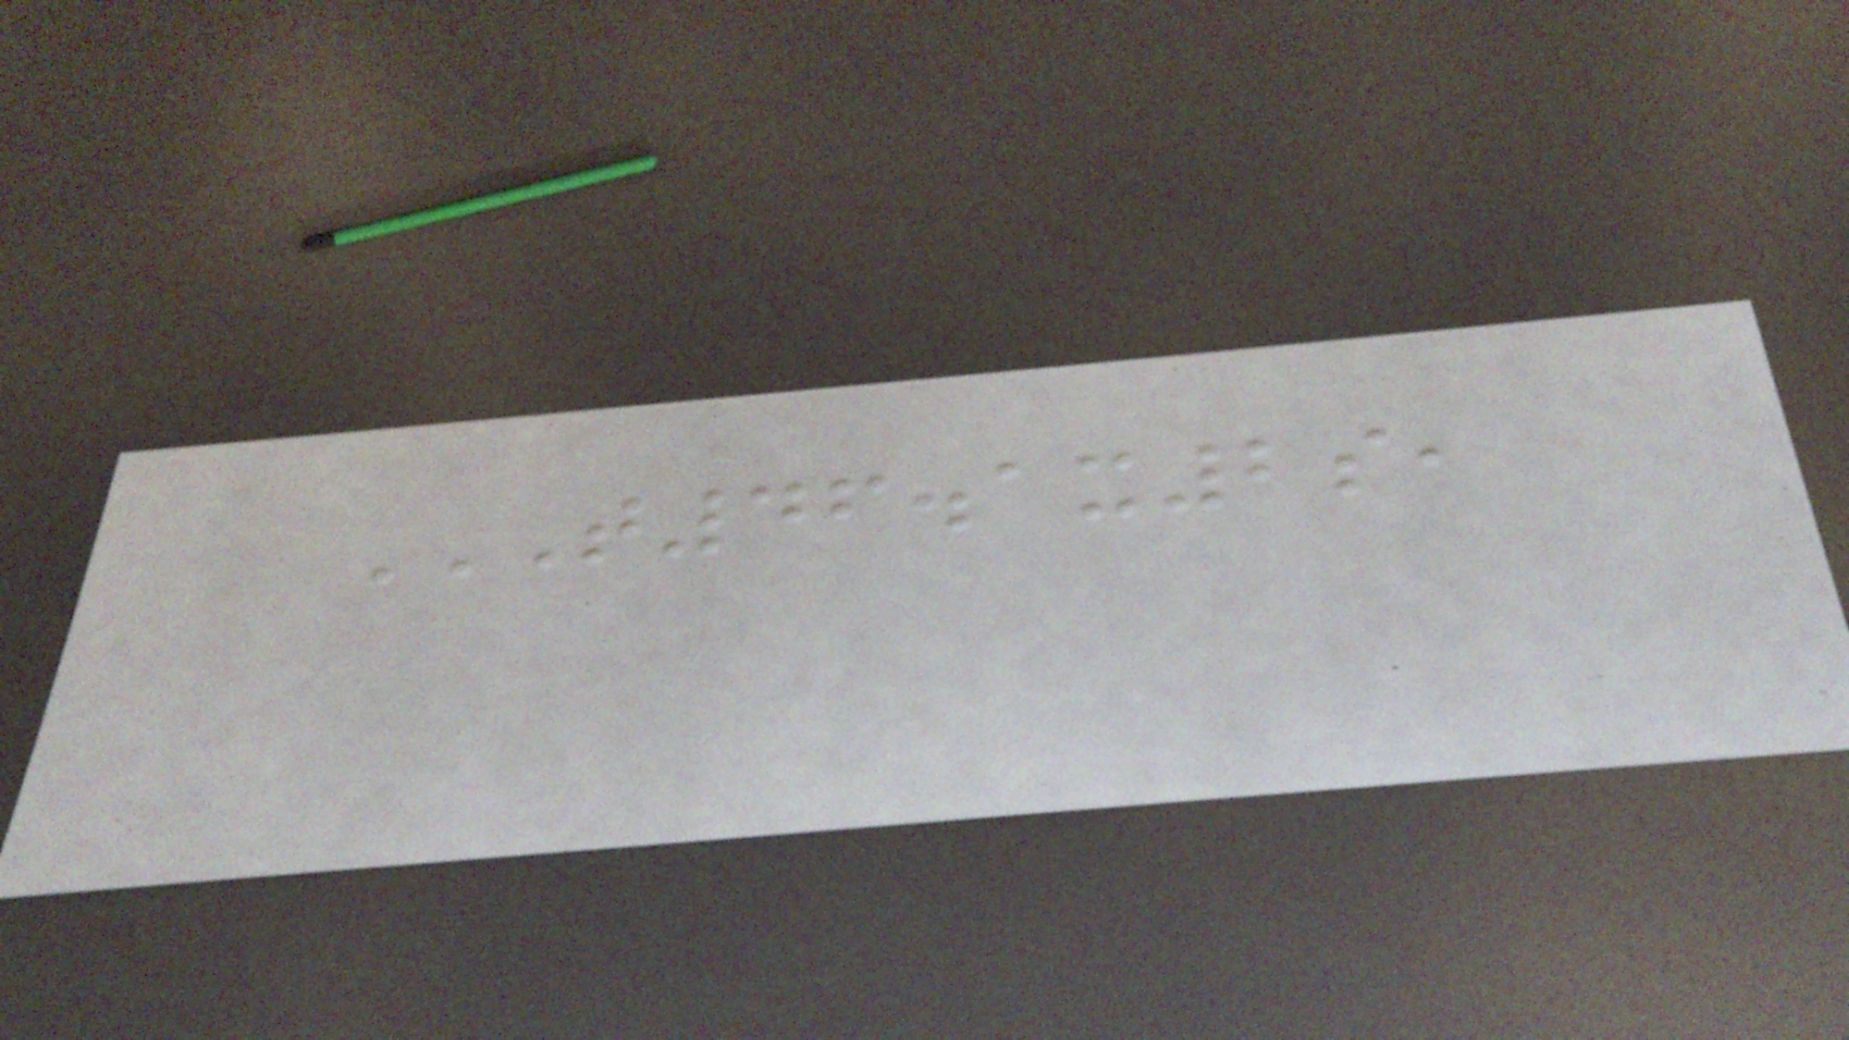T46.1X2S,
